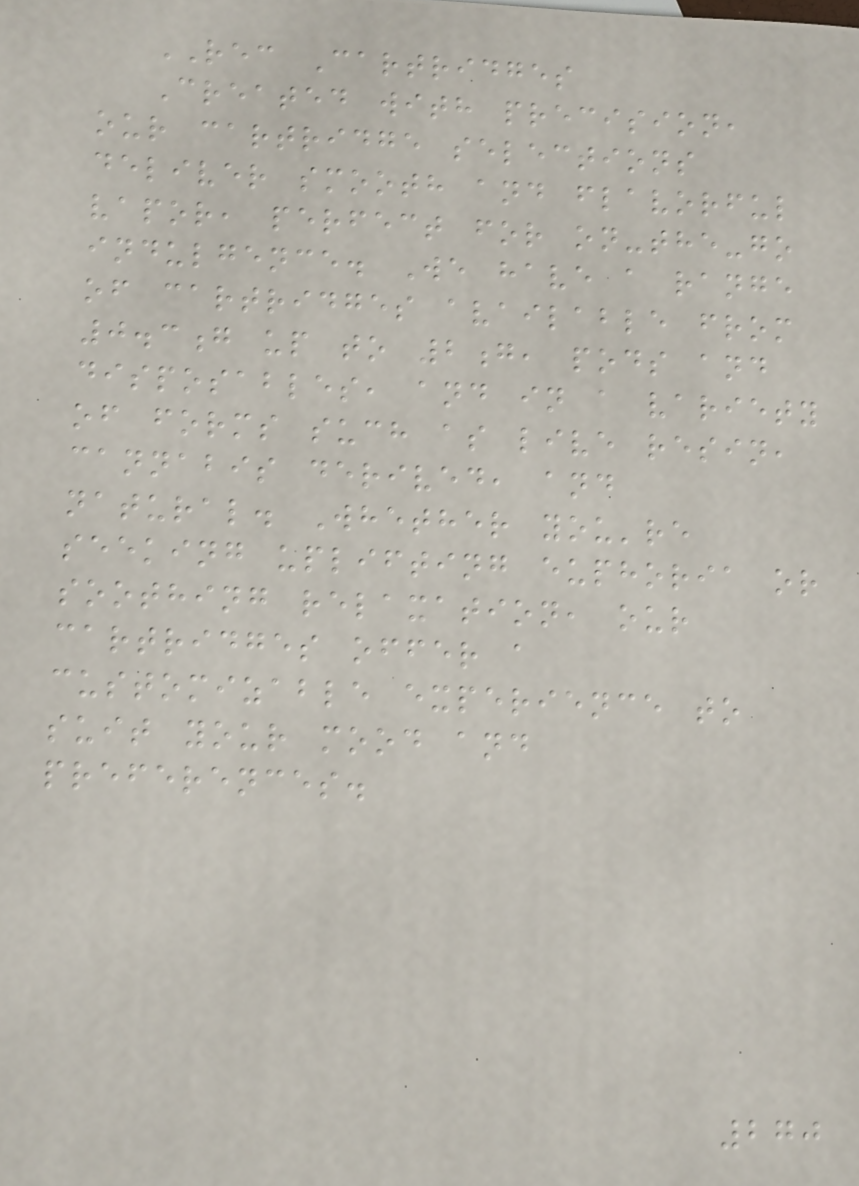REC Cartridges
Created with precision,
our cartridge selections
deliver smooth and flavorful
vapor, perfect for on-the-go
indulgence. We have a range
of cartridges available from
0.3g up to 2g, pods and
disposables, and in a variety
of forms such as live resin,
cannabis derived, and
natural. Whether you're
seeking uplifting euphoria or
soothing relaxation, our
cartridges offer a
customizable experience to
suit your mood and
preferences.
270
